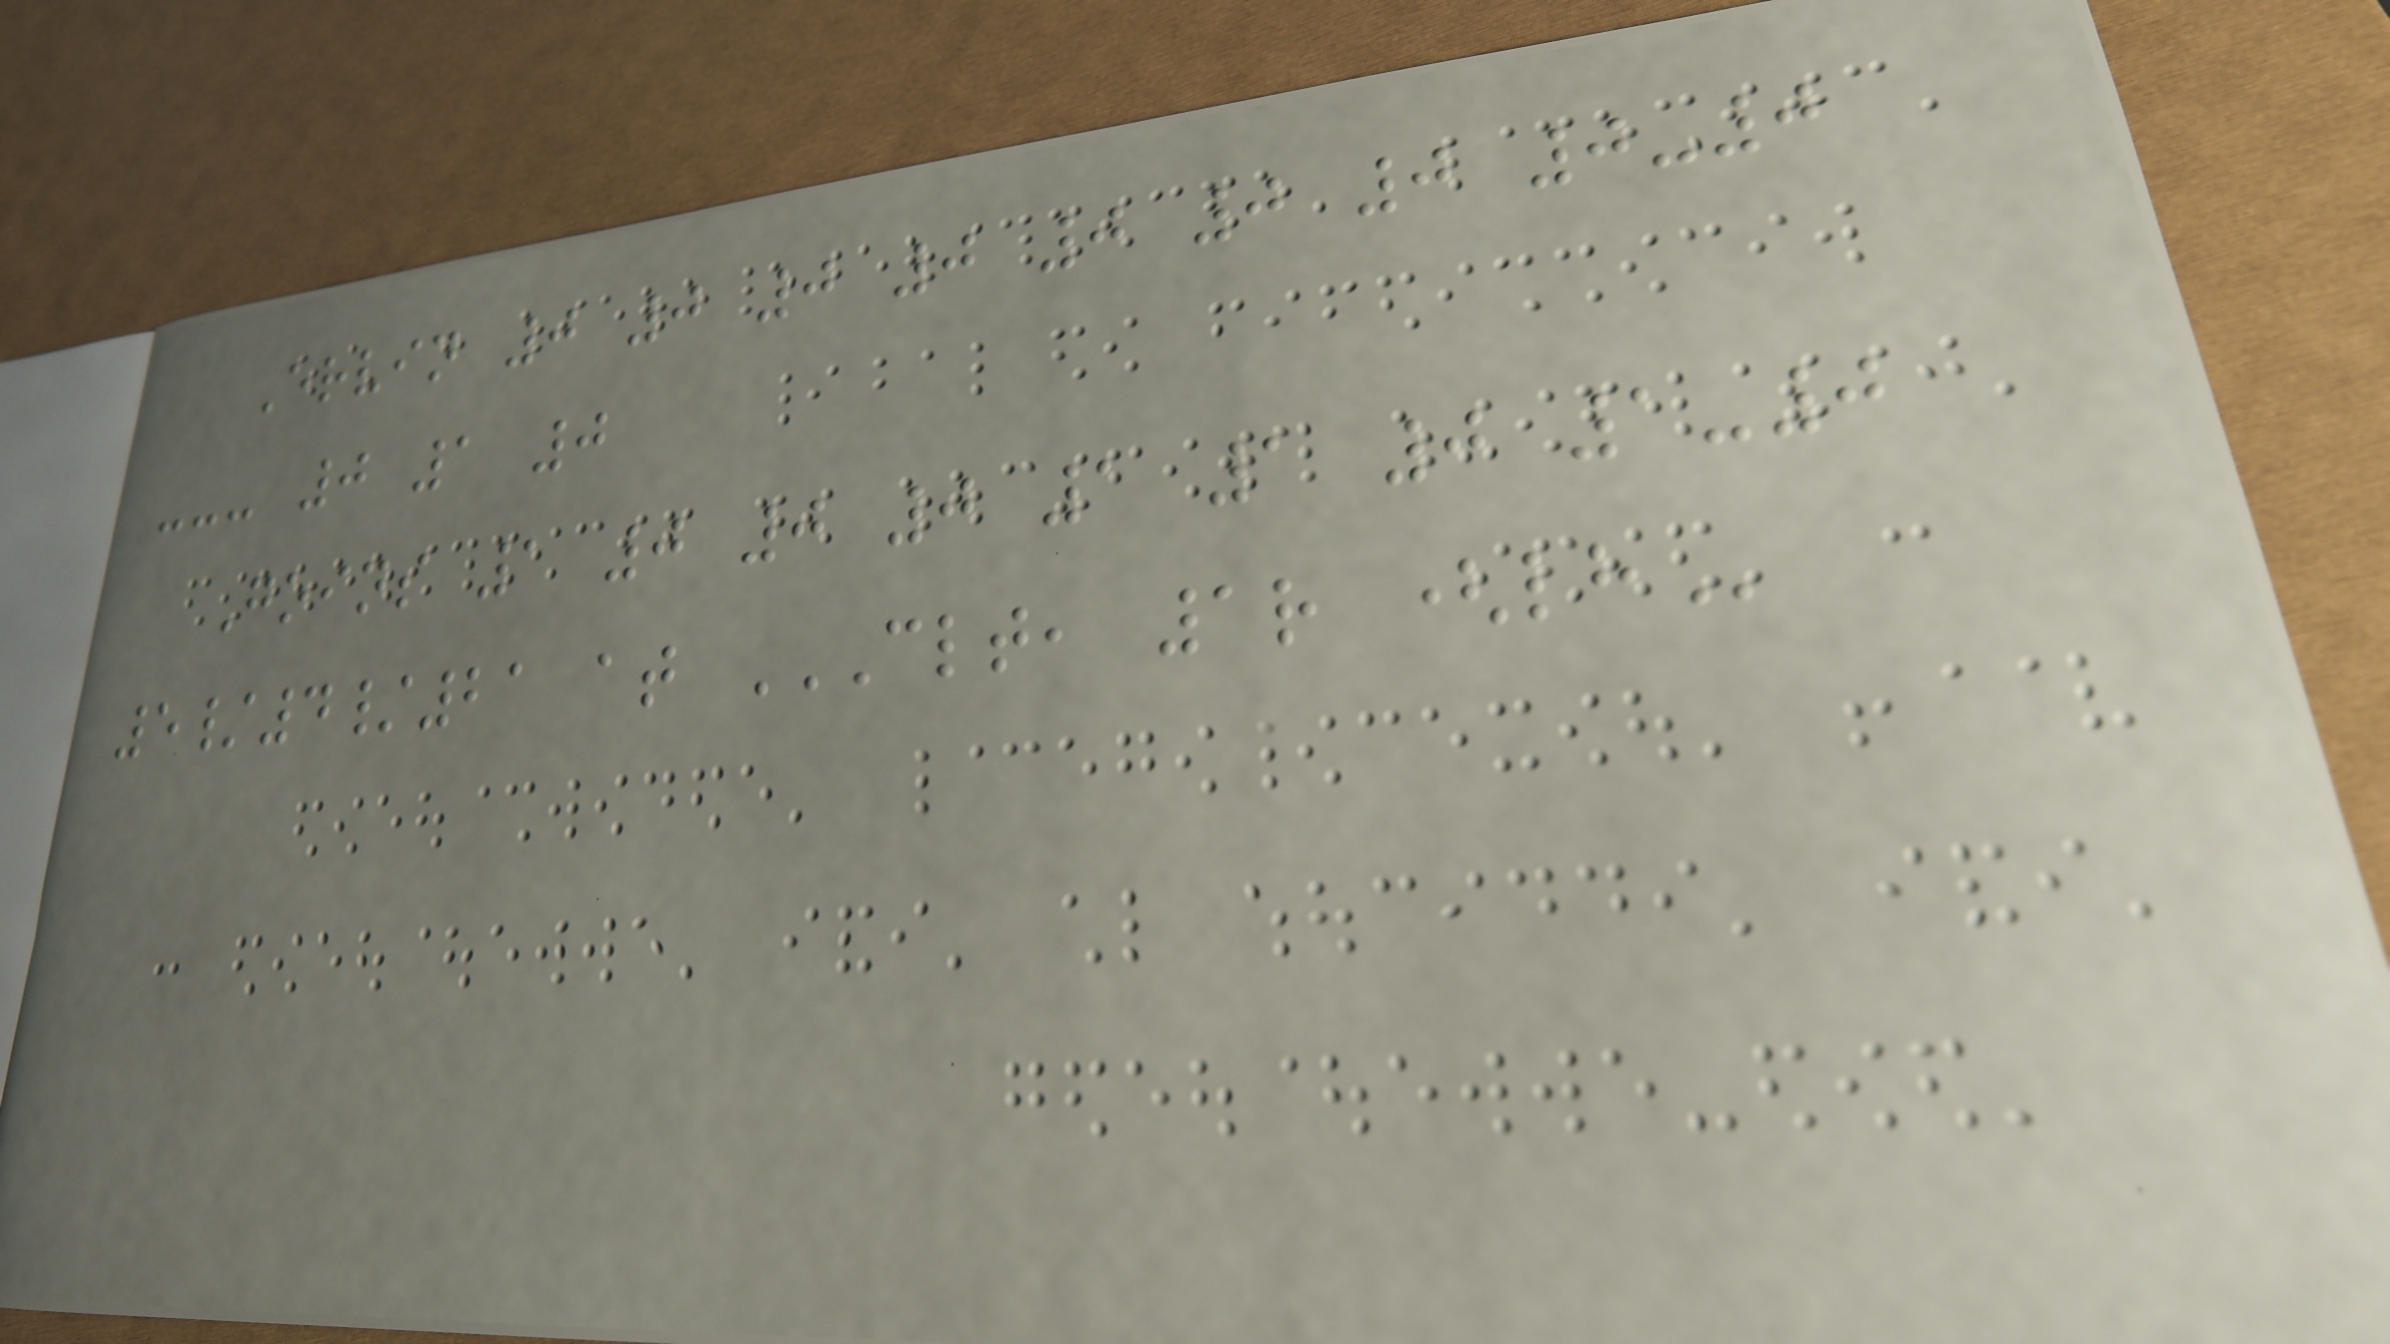Ervin 0 0 0 0 0 0 0 0-0
--- 0 1 0
Goins 1 0 0 0 1 1 0 1-0
5/4/21 at CLT, 1R (LH
